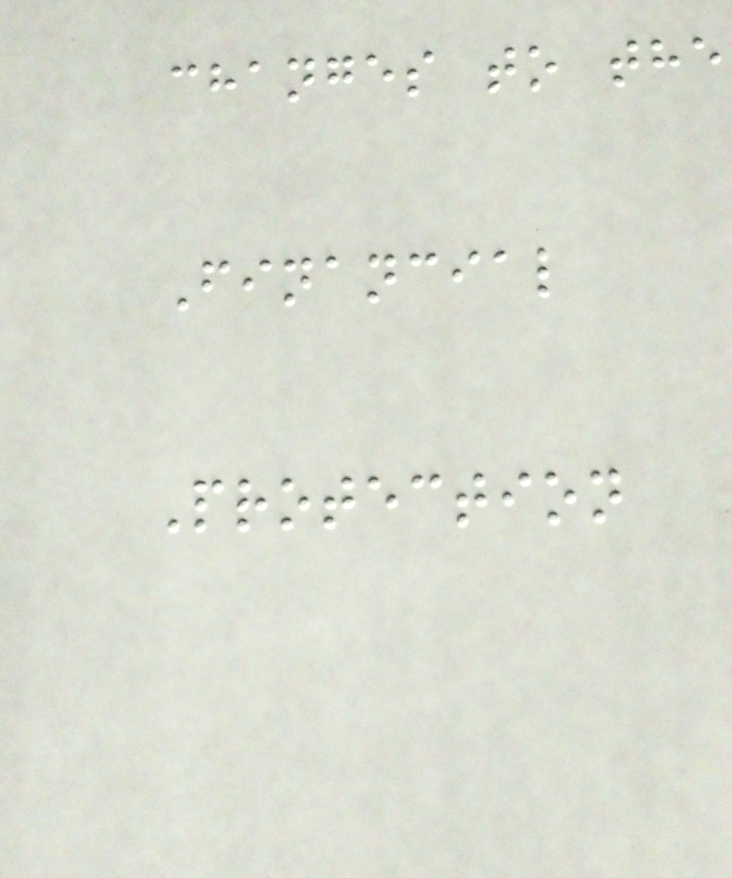changes to the
Financial
Protection
